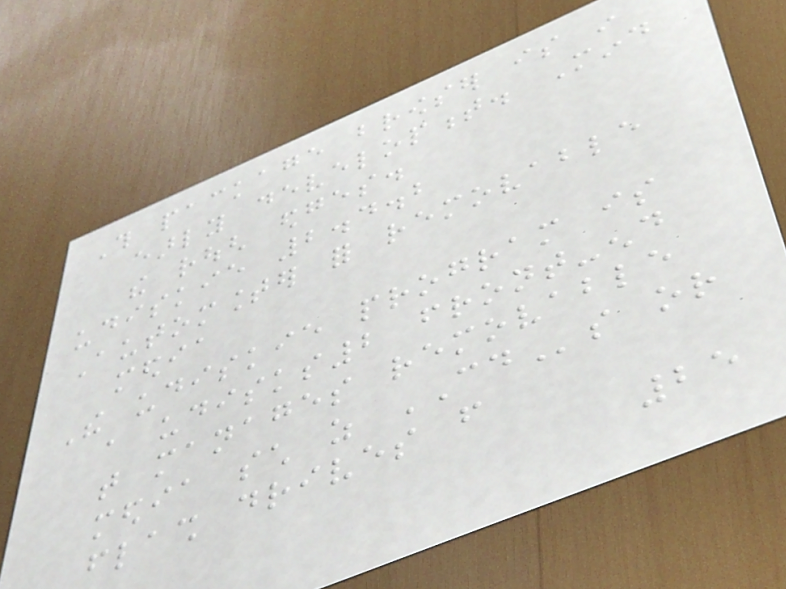This package browser is in
early development. Mind
the rough edges.
udiskie 2.4.2
Automounter for removable
media
The udiskie program is
a udisks2 front-end
that manages removable
media such as CDs or
flash drives from
25
